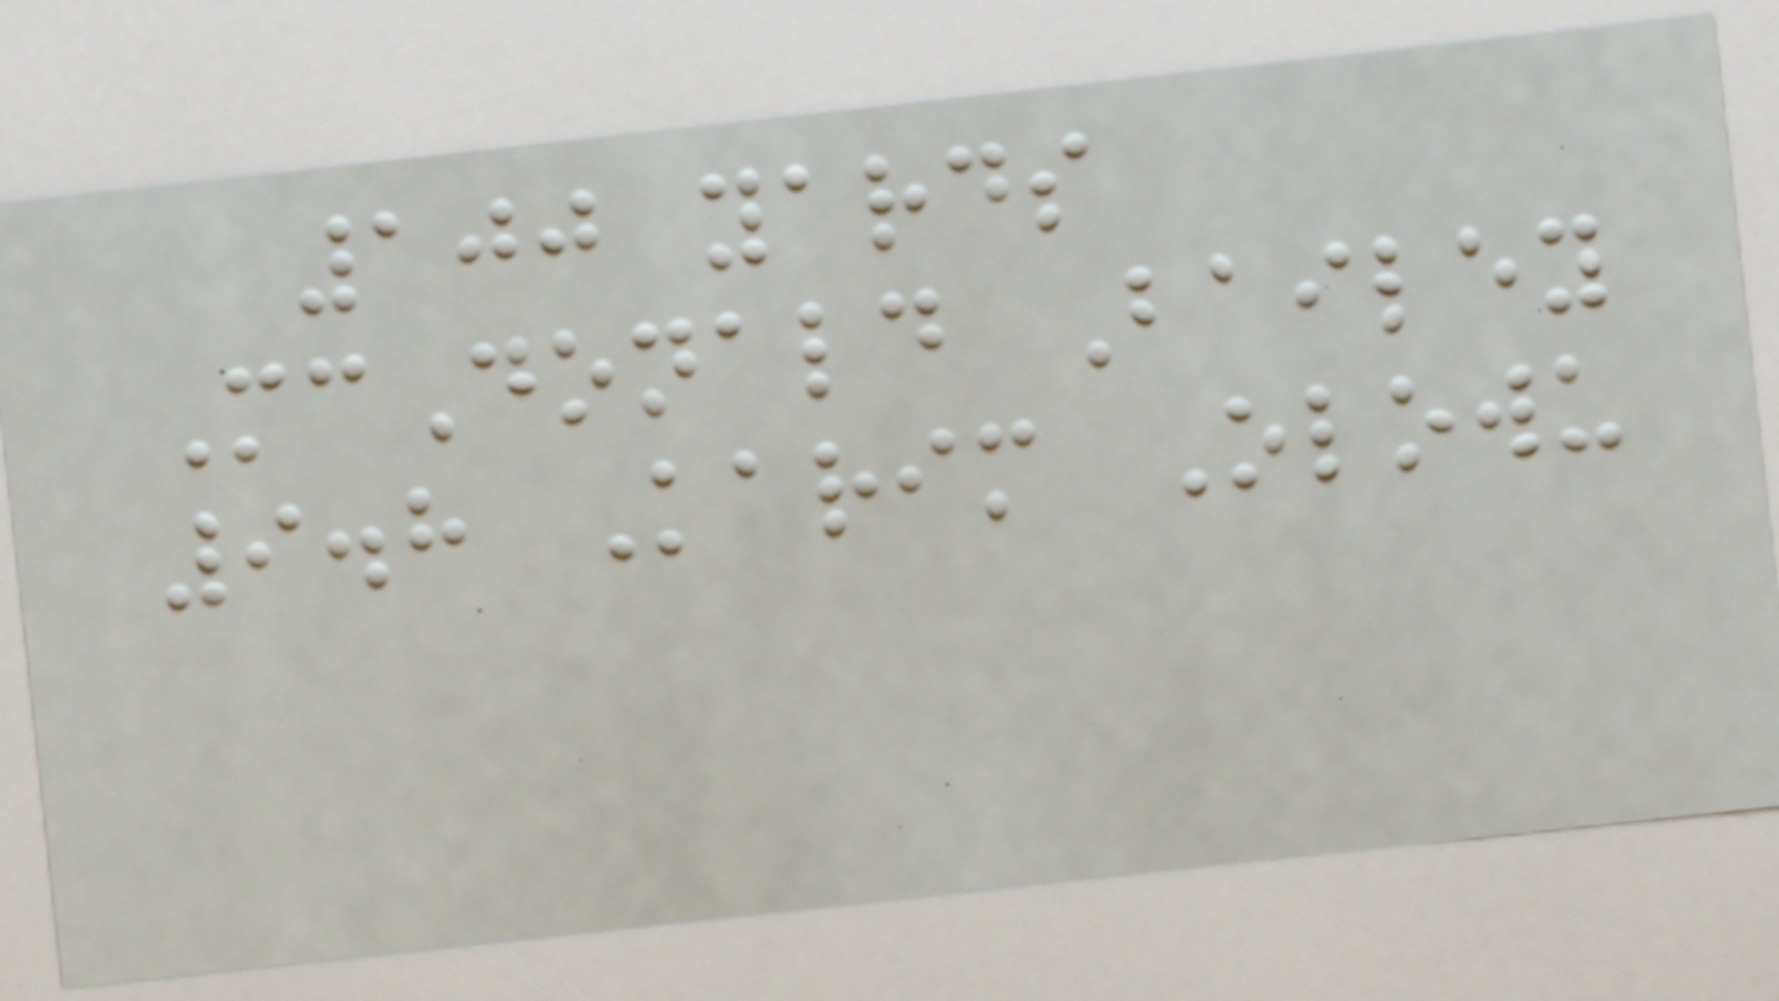100 yards
McDonald Bailey
9.8 Karim Olowu
